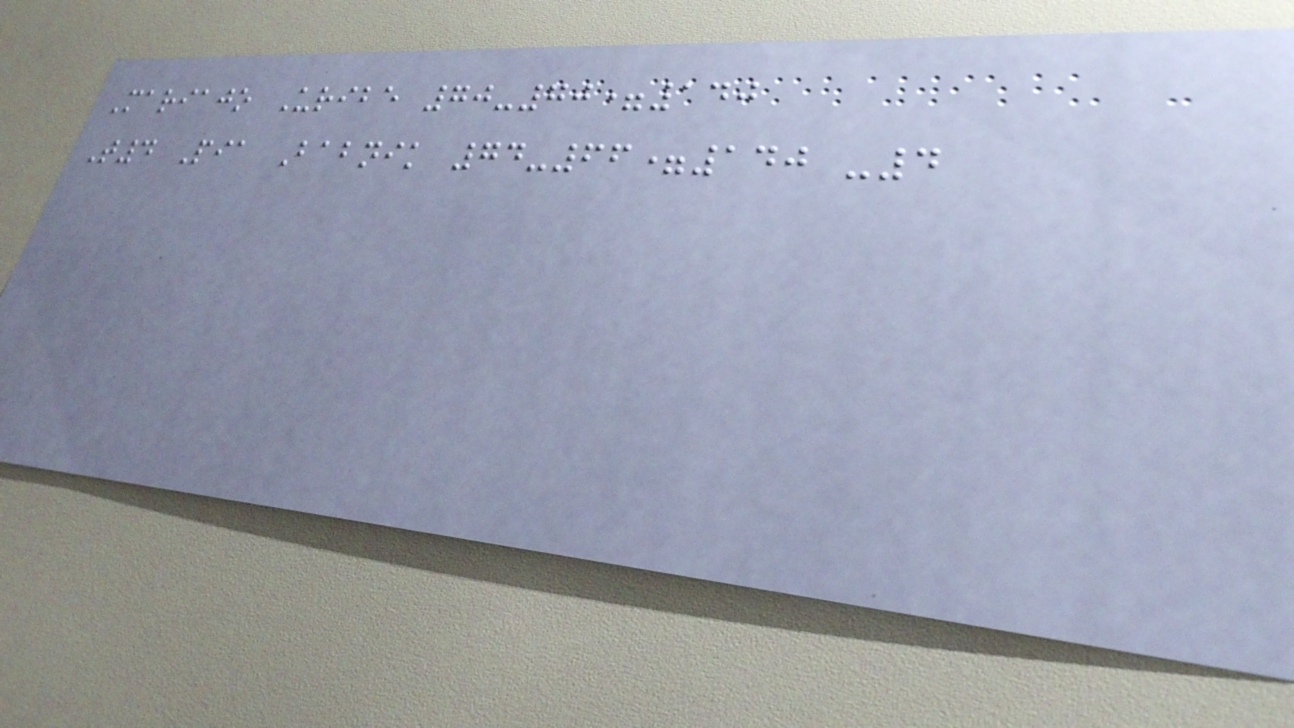Mariajo Uribe 70-70=140
T4 Pia Babnik 74-66=140 -4
